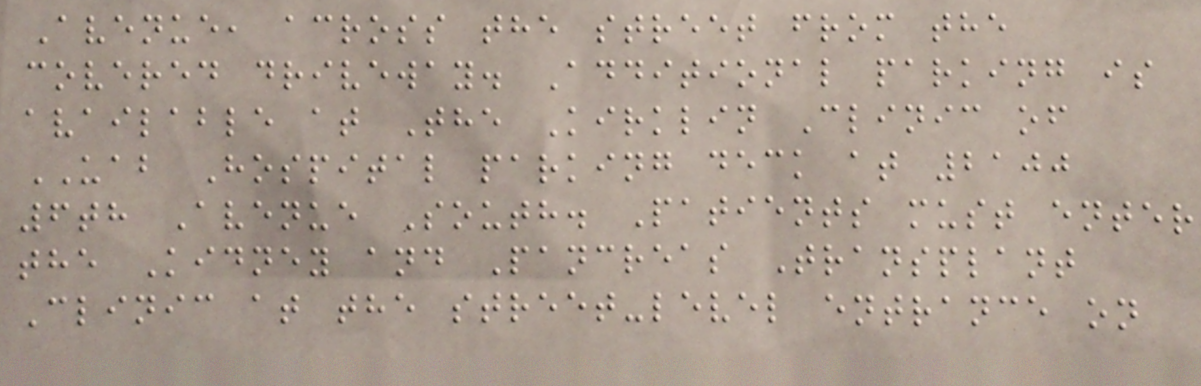Avenue, across the street from the
covered driveway. Additional parking is
available at The Kirklin Clinic of
UAB Hospital parking deck at 2100
6th Avenue South. Patients must enter
the Kidney and Pancreas Transplant
Clinic at the street-level entrance on
